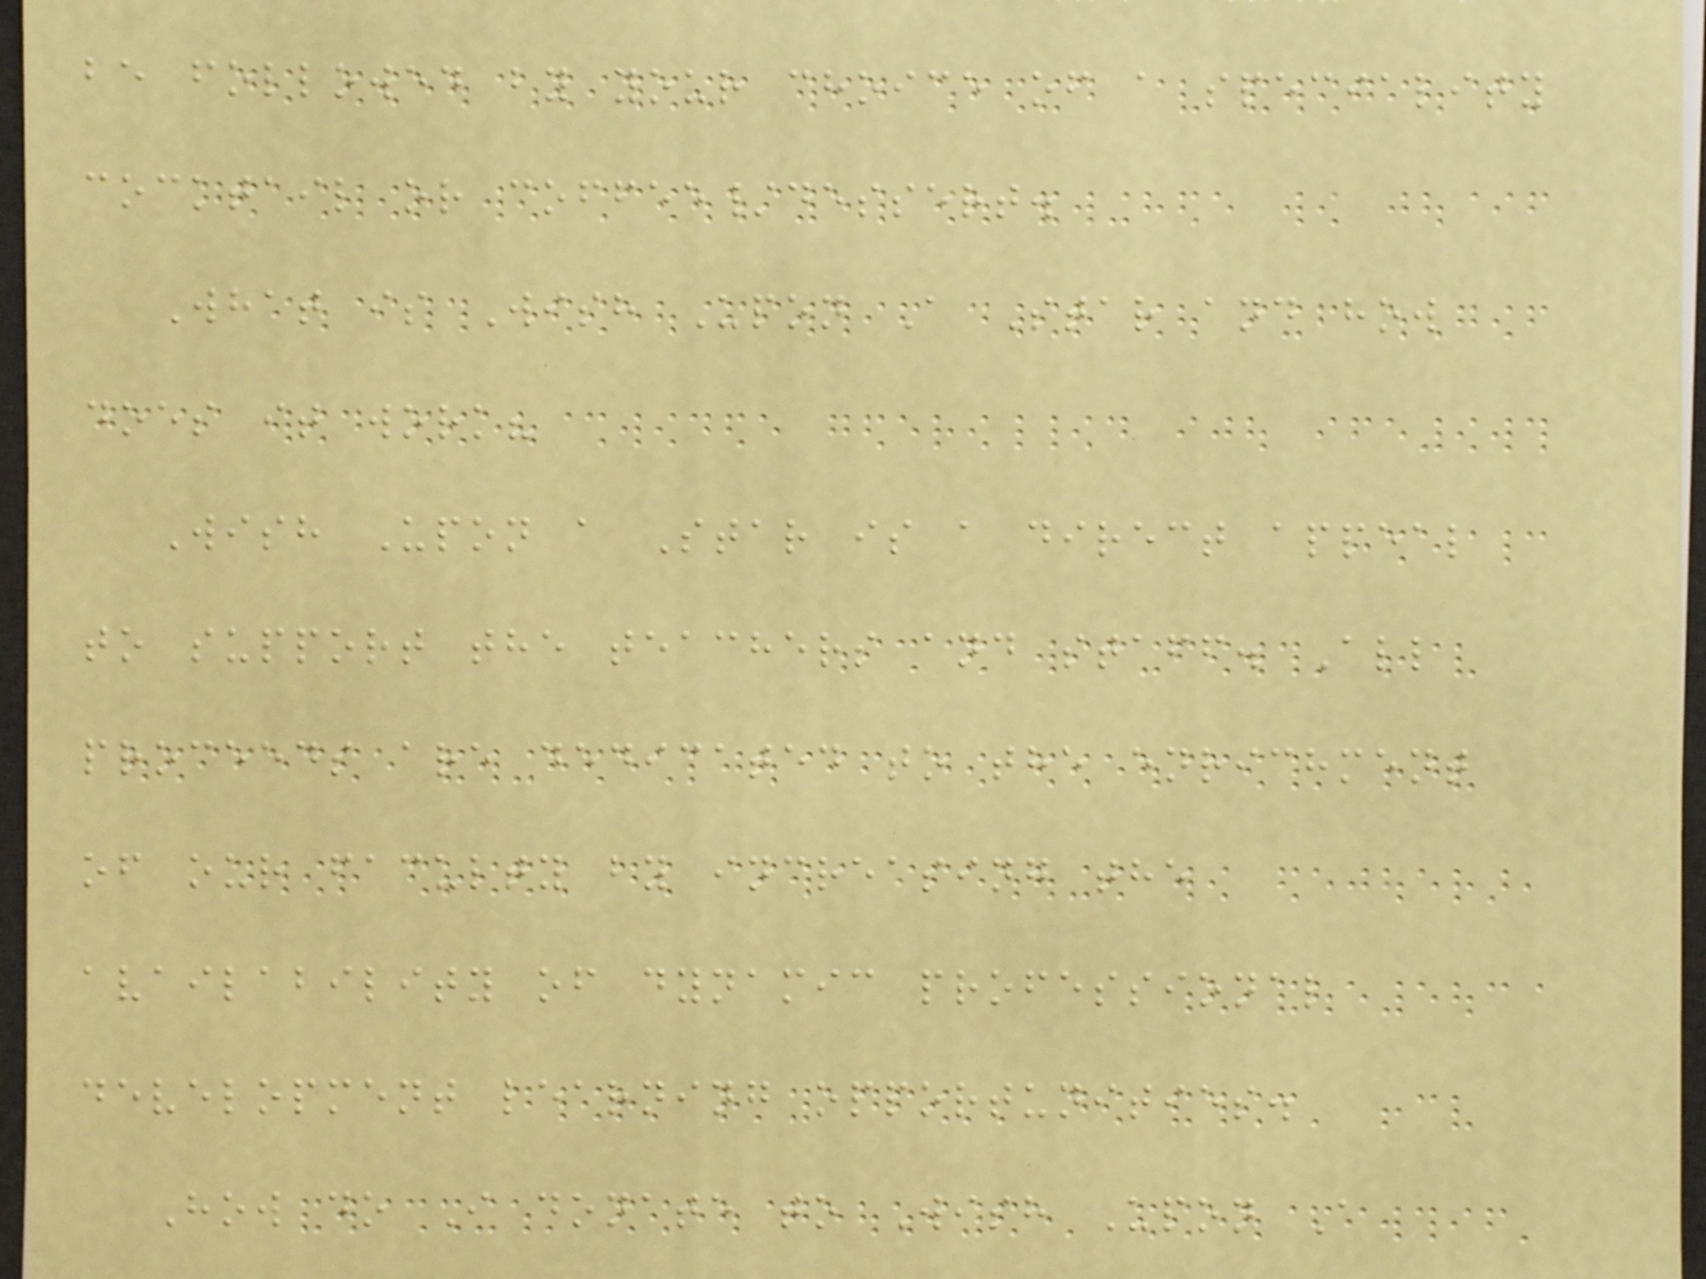be followed by your choice of a speciality
cocktail or coffee/dessert.
What is Wish Upon A Star and how
does it work?
Wish Upon a Star is a direct appeal
to support the teachers and staff. All
proceeds are dedicated to the enrichment
of our faculty by increasing the
availability of dynamic professional
development learning opportunities.
How do I donate to Wish Upon A
